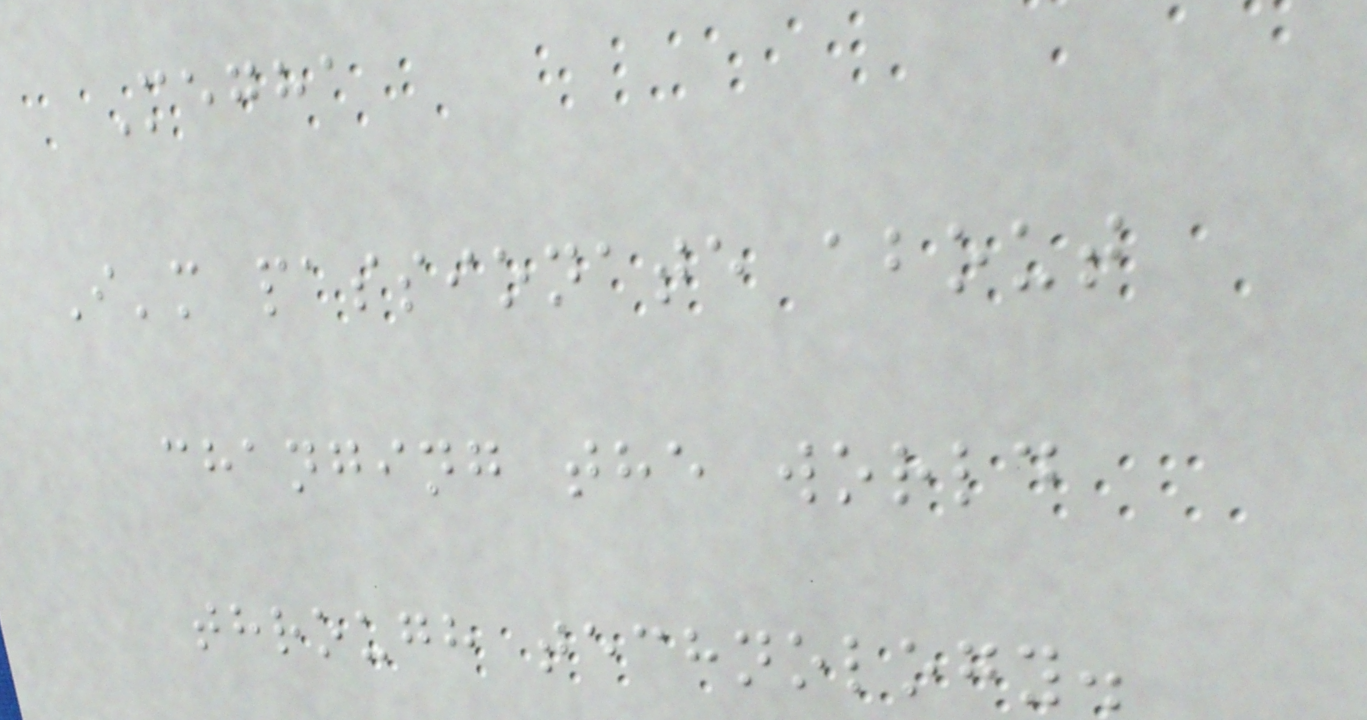Megha
I'm passionate about
changing the world
through technology.
